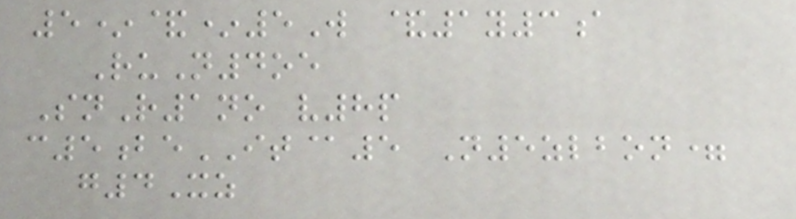5*&*5W &1y3a
RuN4oe
SnR1no v8p
c5beIT@5 N5zlbon=
g4Xz
